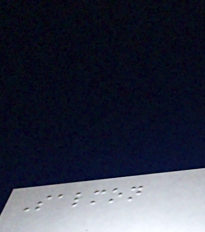Salmon
